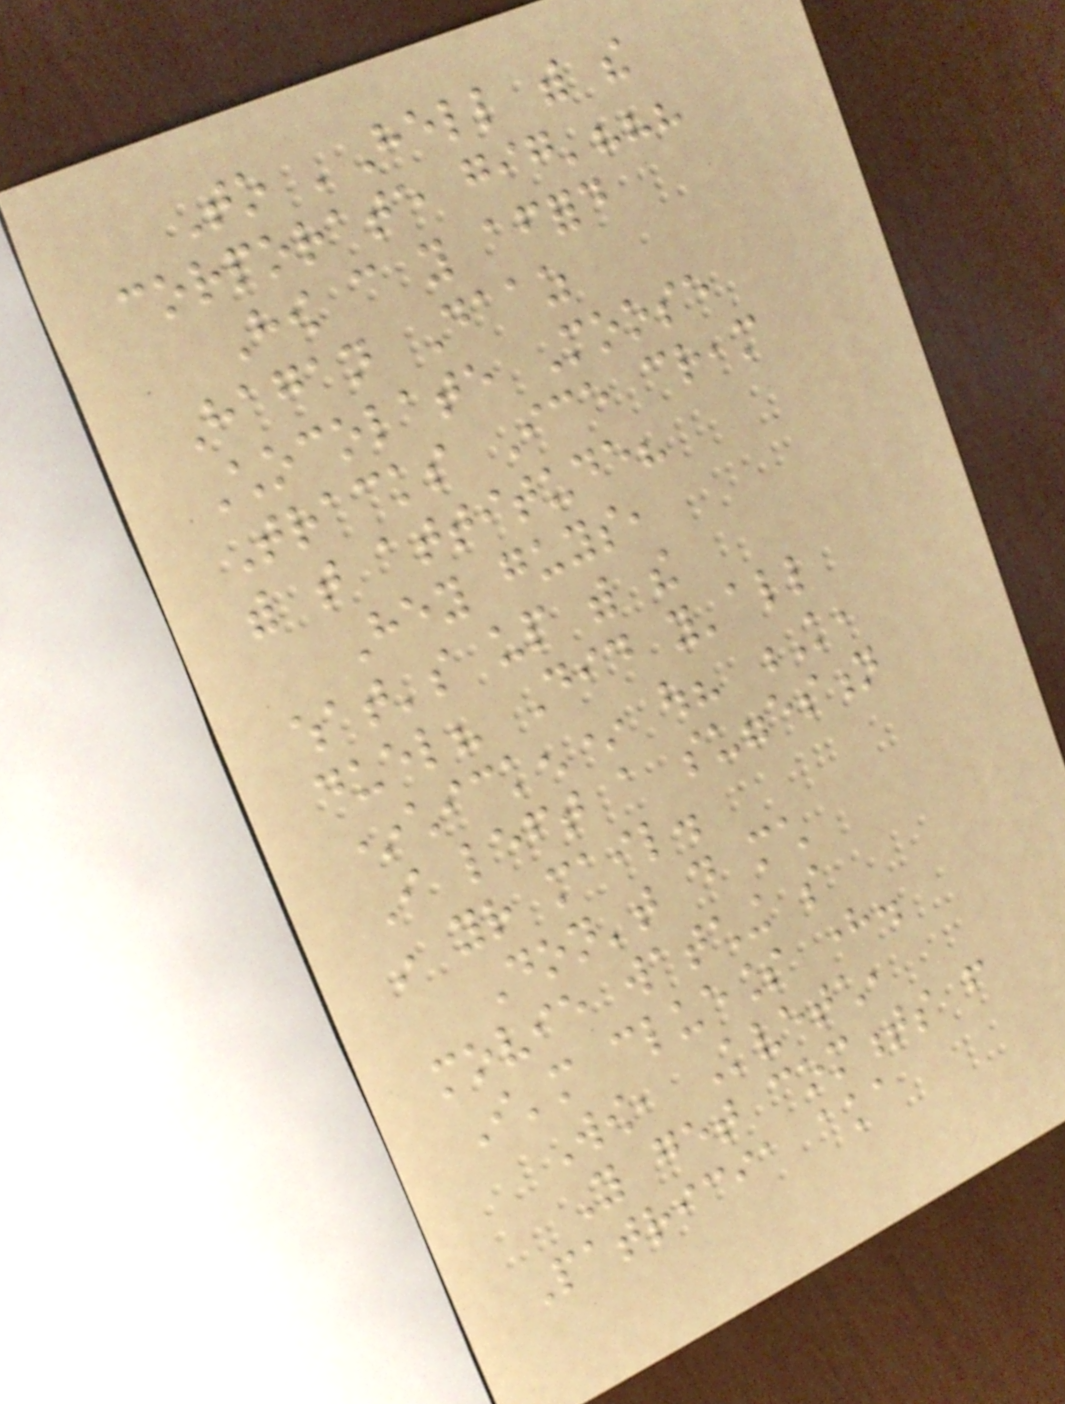To 'Hell with the
corporate gig'???
How can you afford
Hagan Daaz
Chocolate Moose
Tracks Ice cream
with that attitude?
Hey guys,
what's up with the
duel? Did y'all
*chicken* out? K,
I left a suggestion
in your mail.
Don't do much
movie watching so
I'm clueless here.
Wow, Kvetch,
You get comments from
Patricia aka
